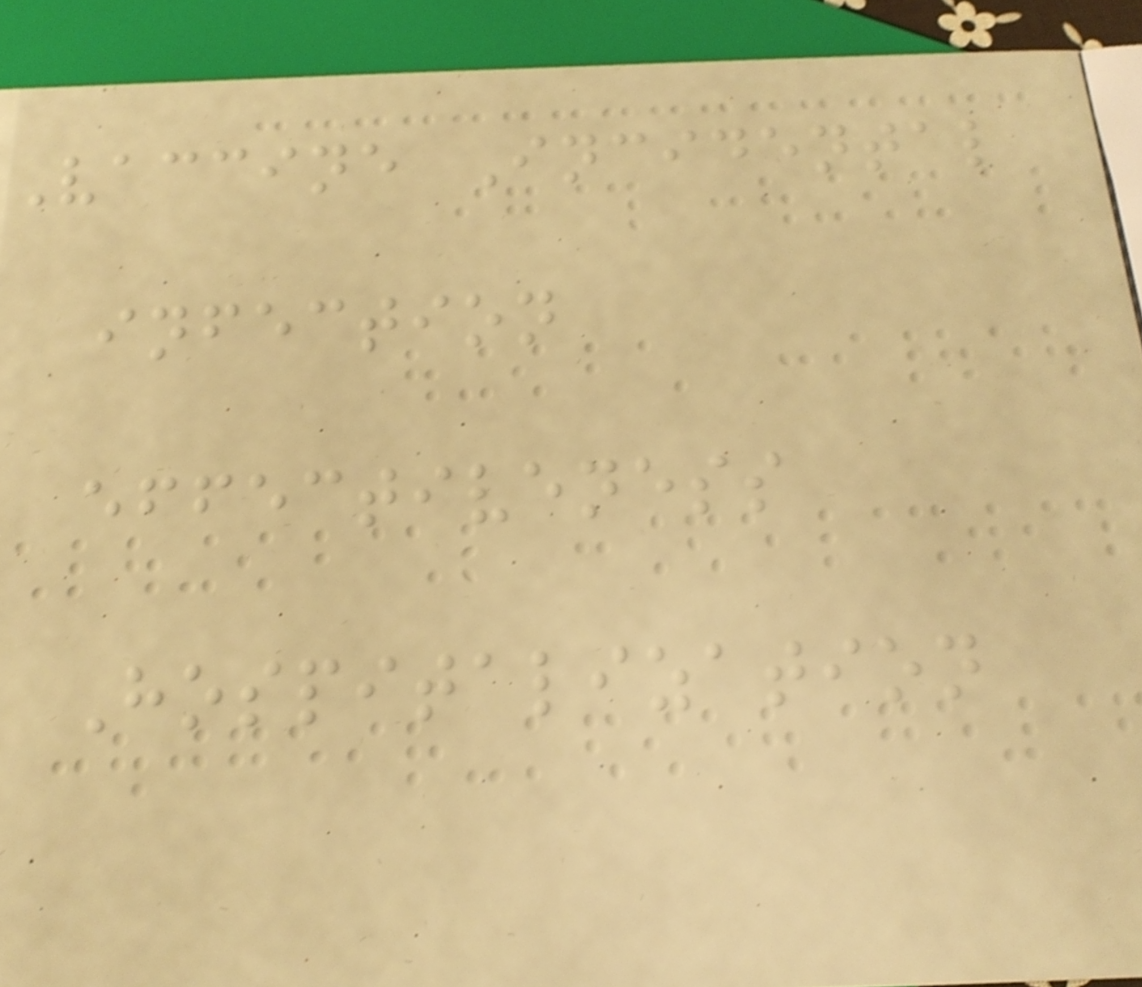Vaccine Incidental
infection
effectiveness
Hospitalization
